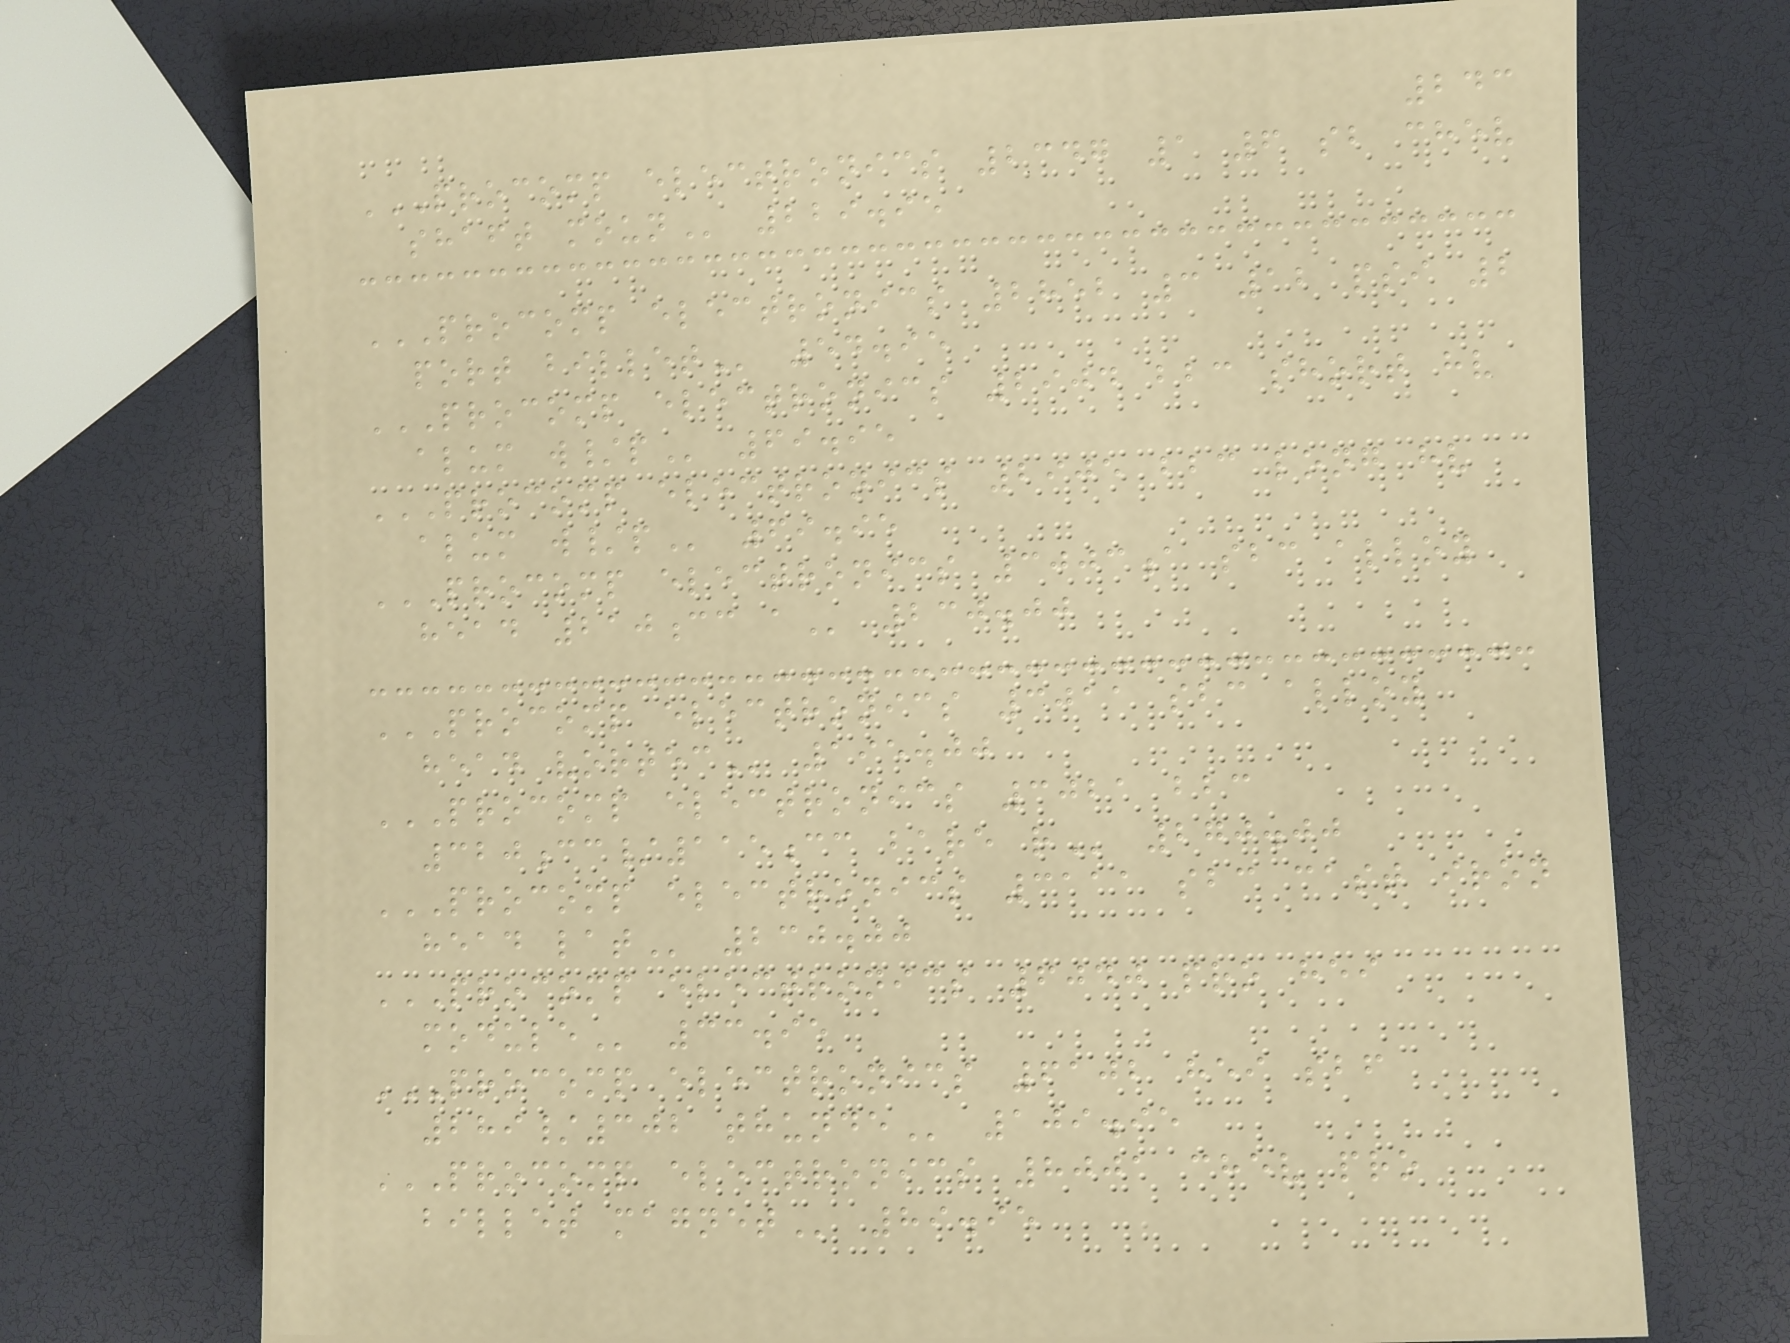243
PROCOMP ELECTRONICS 2347 1 6 SB CHEV
SHAFT MOUN 229.95
PROCOMP ELECTRONICS 2852 3 12 PSI 2
PORT BILLET 54.95
PROCOMP ELECTRONICS 2904 BBC SHORT HV
ALUM W/P 69.95
PROCOMP ELECTRONICS 2905 BBC LONG HV
ALUM W/P 69.95
PROCOMP ELECTRONICS 3003A SBC ALLOY
HEAD 210CC A 230.00
PROCOMP ELECTRONICS 3011 SBC ALLOY
HEAD VORTEC 195.00
PROCOMP ELECTRONICS 3021 BBC
320CC/115CC BARE R 270.00
PROCOMP ELECTRONICS 3111 SBC CAST IRON
HEAD LAT 230.00
PROCOMP ELECTRONICS 6040 PRO HEI
MODULE 33.95
PROCOMP ELECTRONICS 6102 HEI SBF
289/302 THUNDE 109.95
PROCOMP ELECTRONICS 8001 CHEV PRO
BILLET MAGNET 89.95
